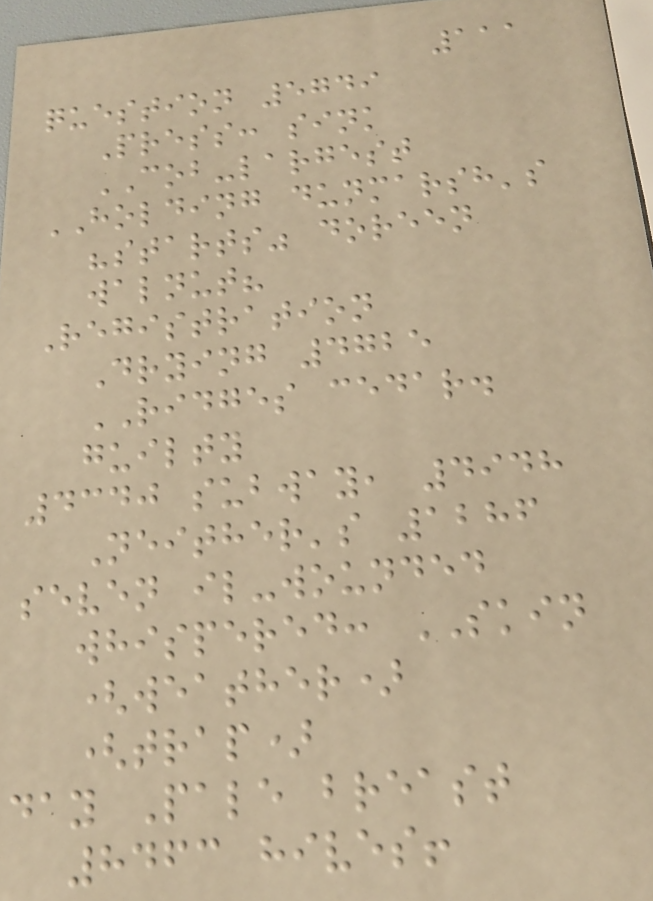111
question 5749
Press: sink
COB-largest
HOLDING dunmarsh's
"starts" doreen
walnut?
Registration
Drying 4725
RIDGES cedar.
guilty
4340 subway, 4948
Neither's 1286
seven il-wounded
whispered: SKIN
(weather)
(trap)
day Pale breast
8463 hives!
